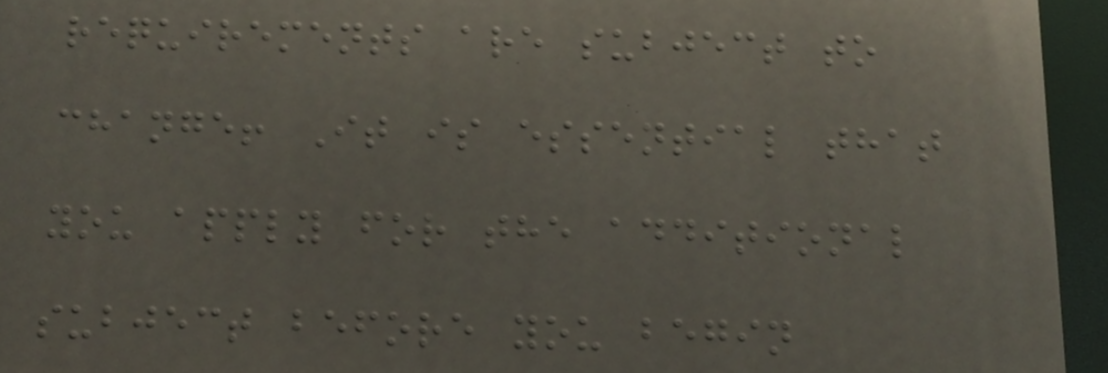requirements are subject to
change! It is essential that
you apply for the additional
subject before you begin
